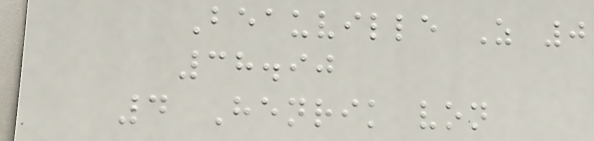Beauville Z 0
38.90
4 Henrik von
